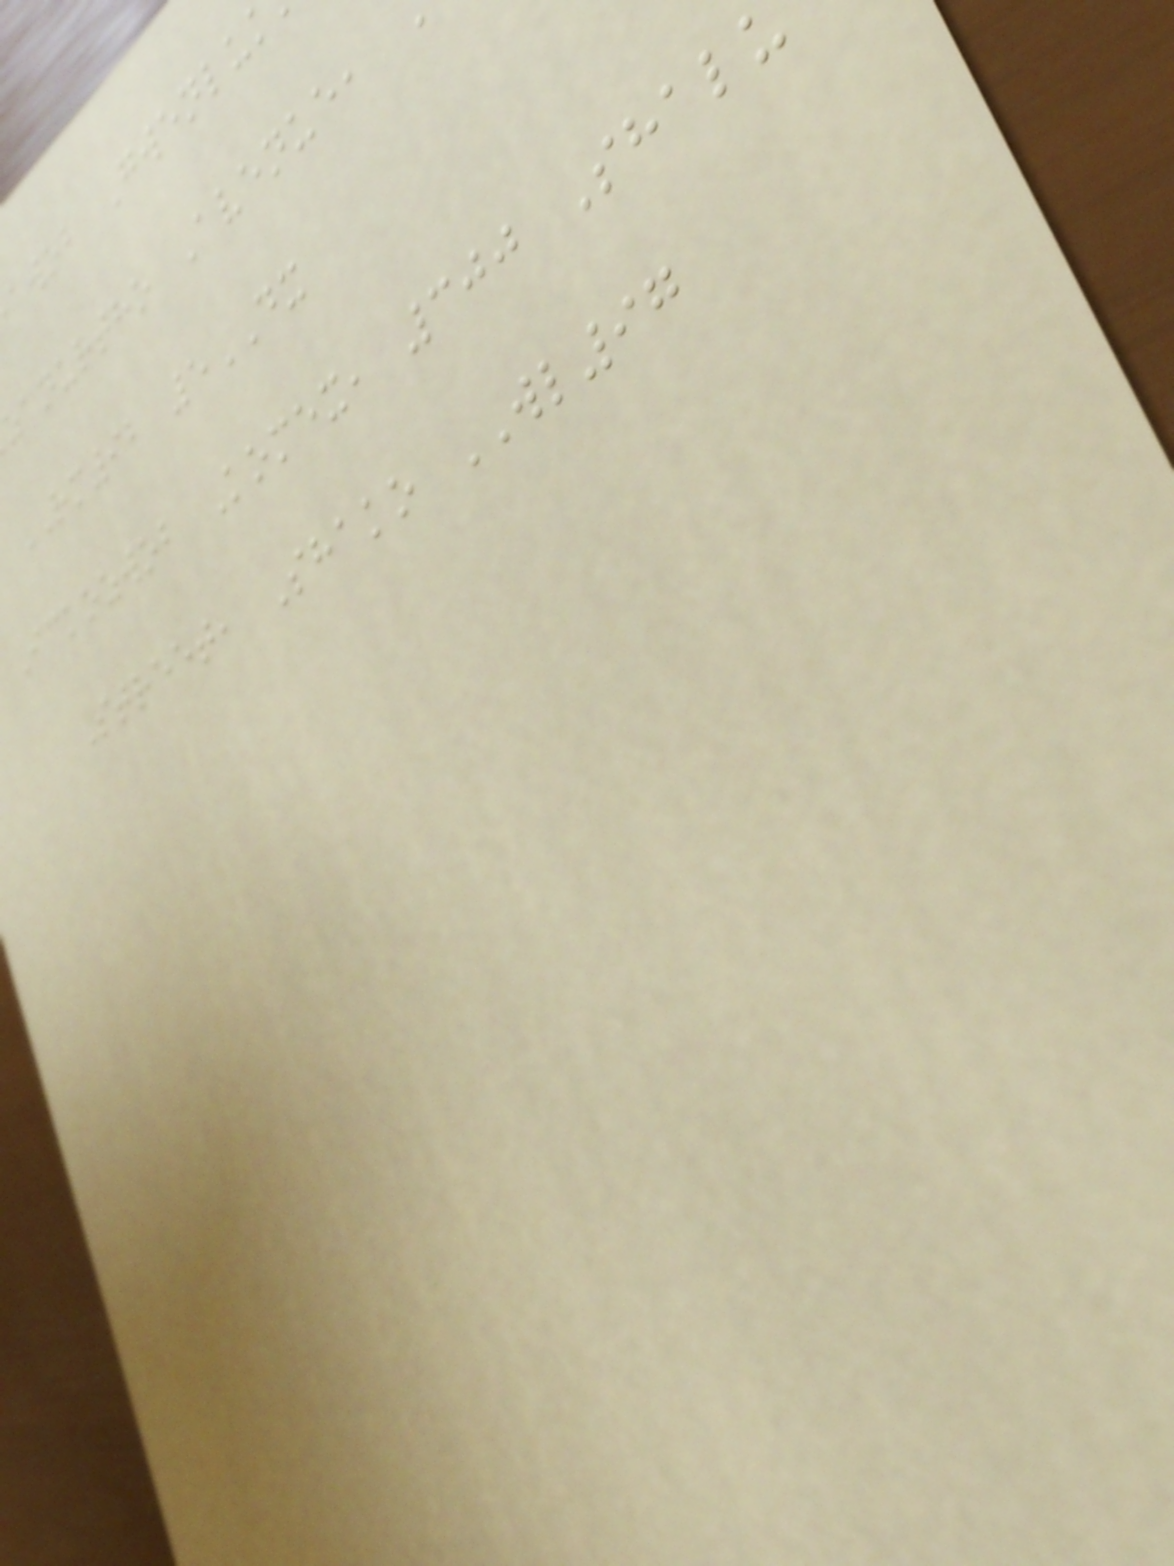awob Gwenlu
zanurtho Avenue,
RM92 5DX
Ickozwob Komex, 300 Shal
Street, Shako WL97
